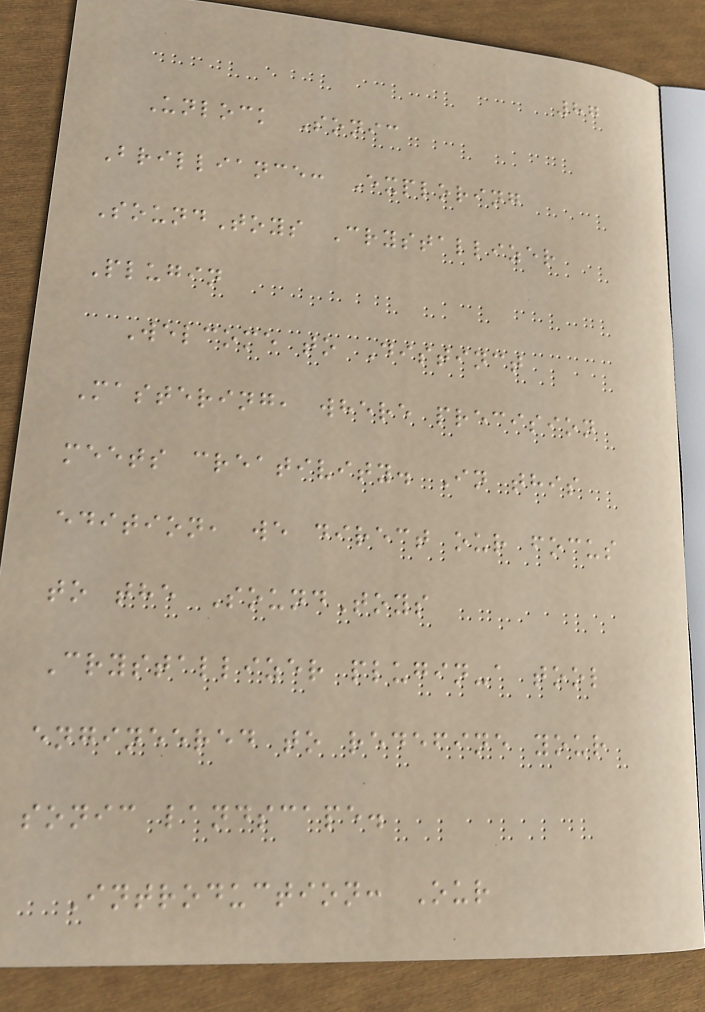87
Unlock Sonic
Brilliance: Exploring
SoundToys Crystallizer
Plugin
Welcome to Distinct
Mastering, where precision
meets creativity. In this
edition, we direct our focus
to the SoundToys
Crystallizer plugin-a tool
engineered to redefine your
sonic landscape.
Introduction: Our
